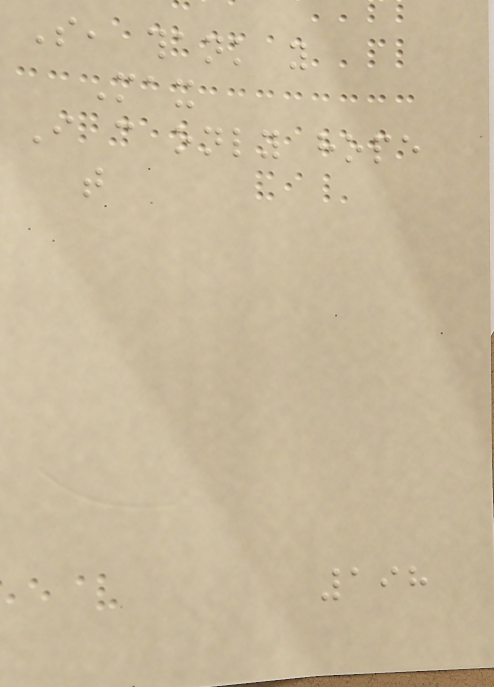So, thank you
Max
I can only hope
that
198
